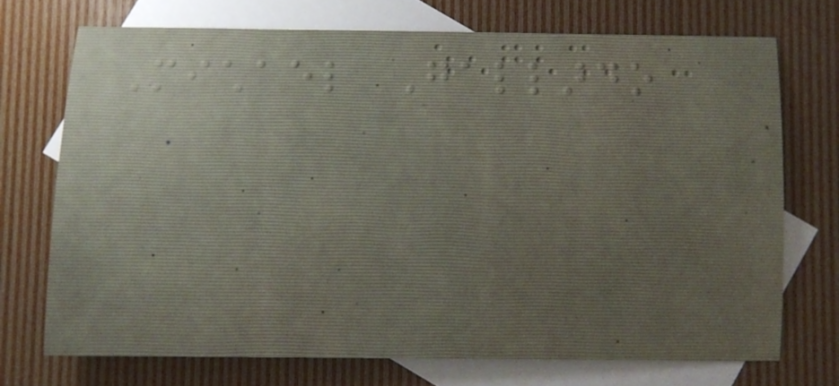Michael Gallardo
